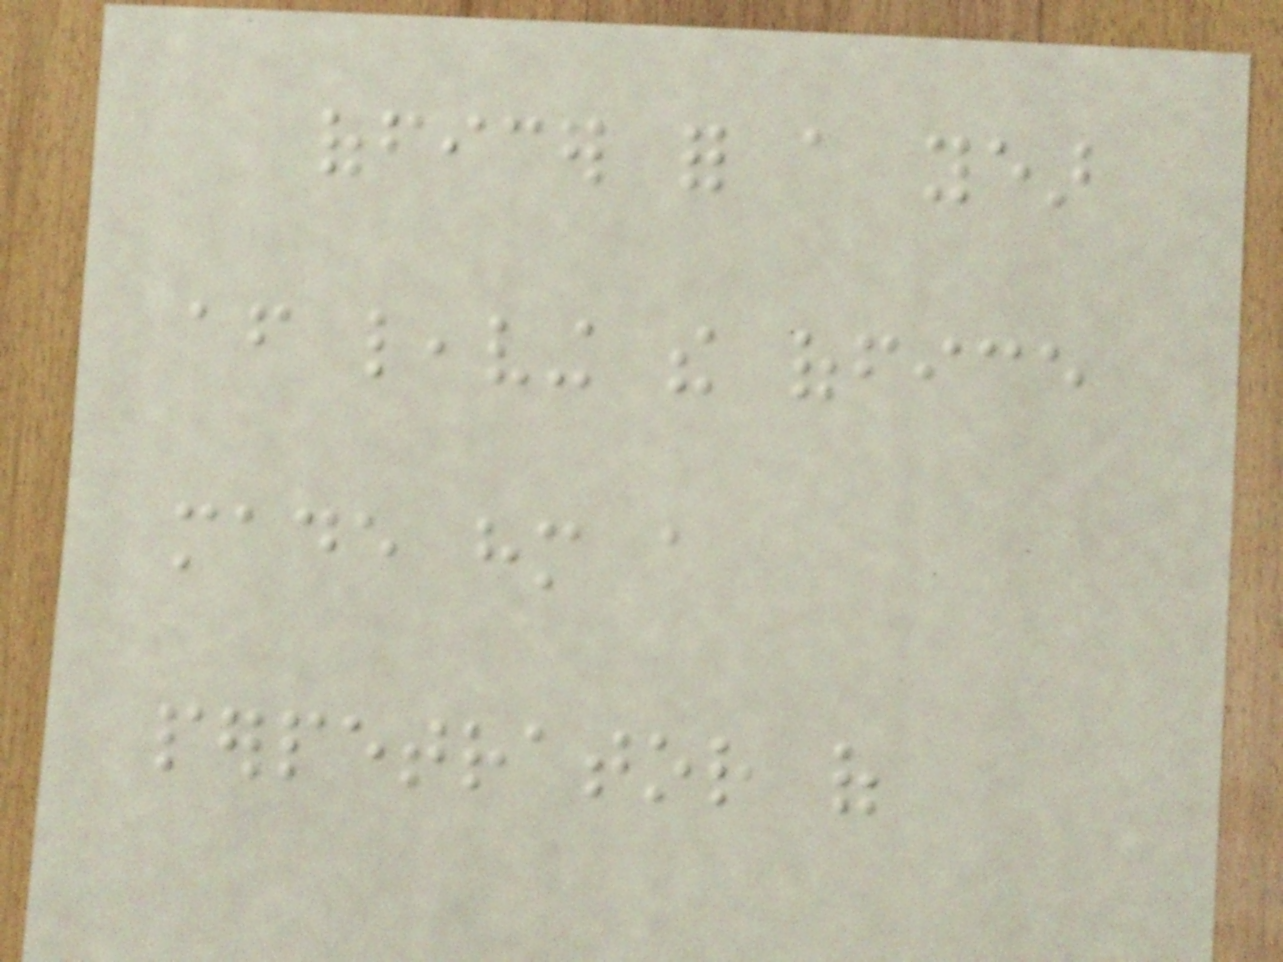officer for a year
after leaving the office
made him a
perpetrator of
